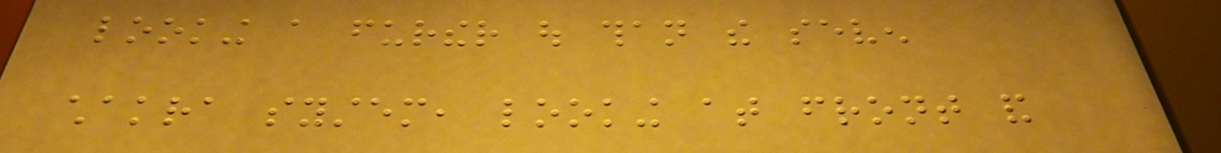looking a further out than the seven
chakra system, looking at front and
